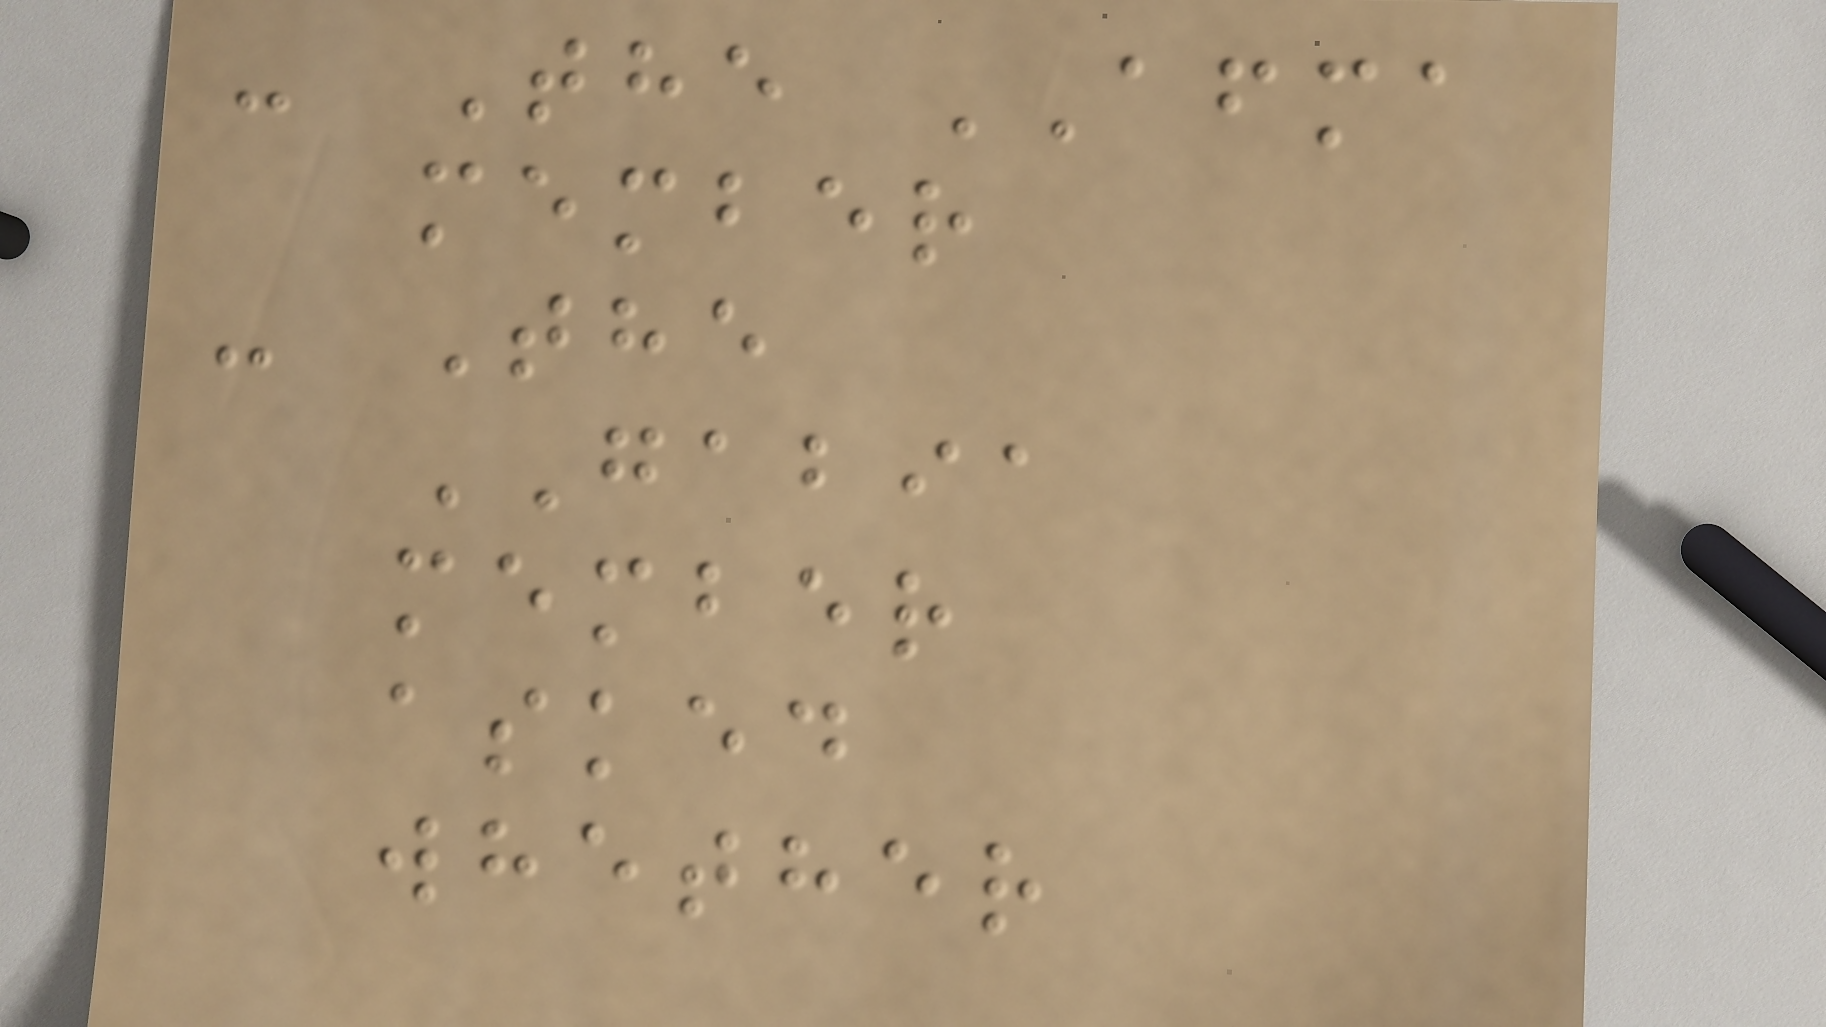- The AFMA
member
- The
GABIA
member
asked
whether
